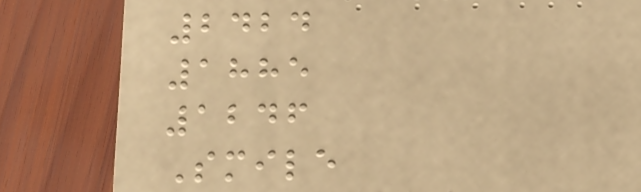2424
1885
1246
Smile
